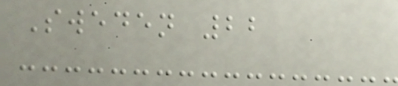Sweden 22
